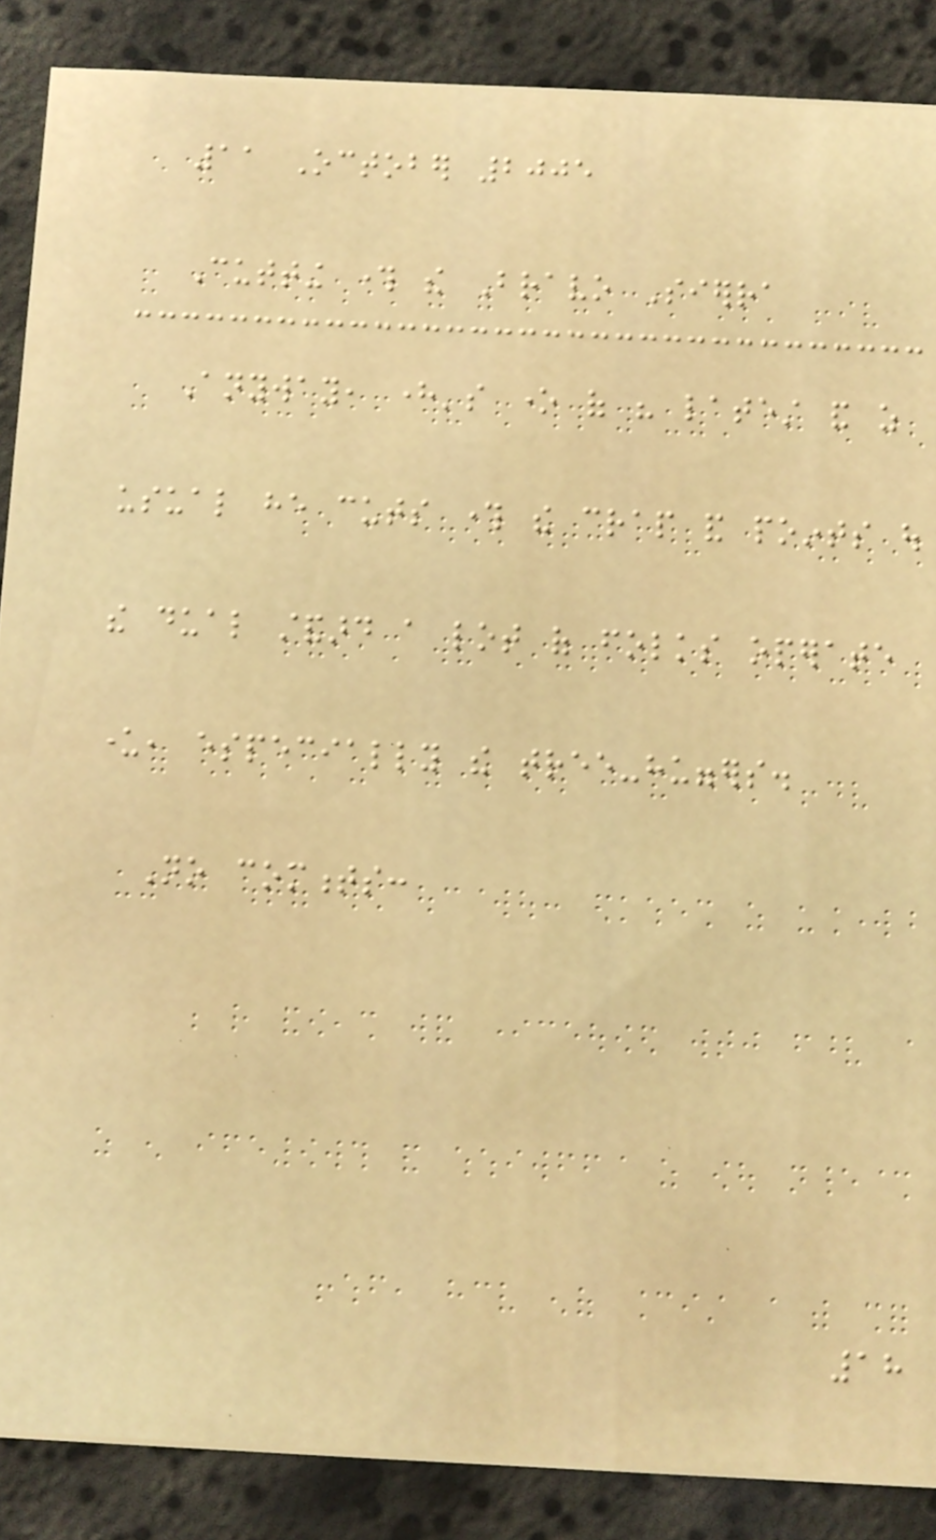11 October 2005
Cutting through the Bravo Sierra
Anyway, here's one of his latest and as
usual he cuts through the crap and points out
the dual standard a lot of folks operate
under, especially the tree-huggers.
No comments:
18
